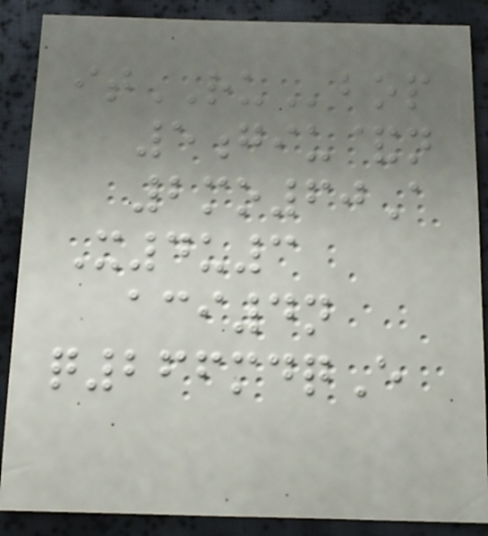itRUbop
5giu&n
2mo60A
X4u3
aci4n
q266mdqE
